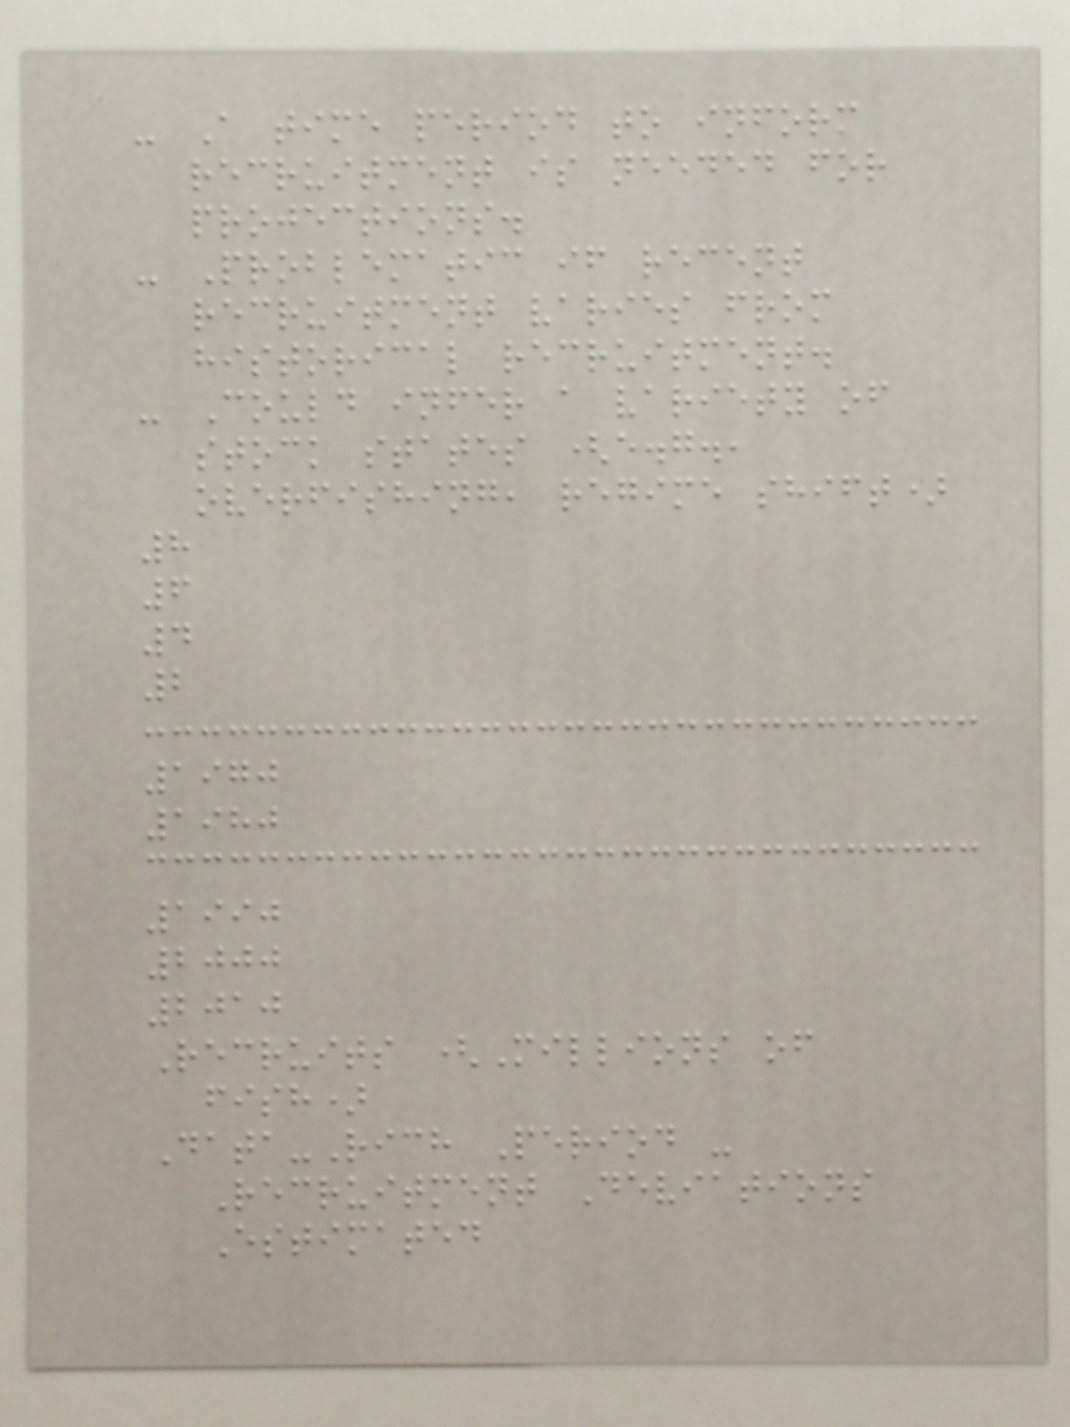- A time period to inform
recruitment is needed for
projections.
- Problematic if recent
recruitment varies from
historical recruitment.
- Could infer a variety of
stock states (e.g.,
overfishing, regime shift)
8
6
4
2
1970
1980
1990
2000
2010
Recruits (Millions of
fish)
Data-Rich Period -
Recruitment Deviations
Estimated
